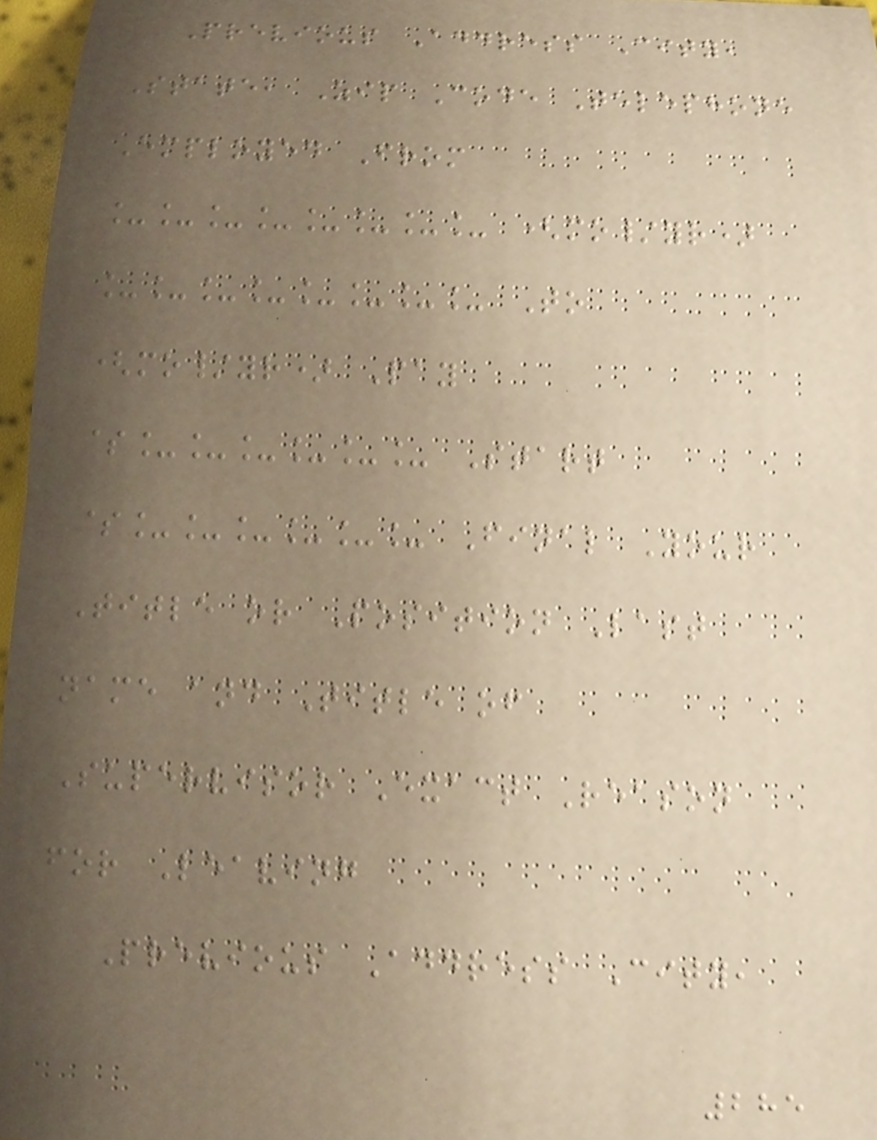Previous Address City,
State, Zip Code Telephone
Employed From
________ (mo/yr)
________ To
(mo/yr) Pay
$______ Start
$______ Final Your
Title or Position Last
name and Title of
Supervisor Exact Reason
for Leaving
Previous Address City,
285
